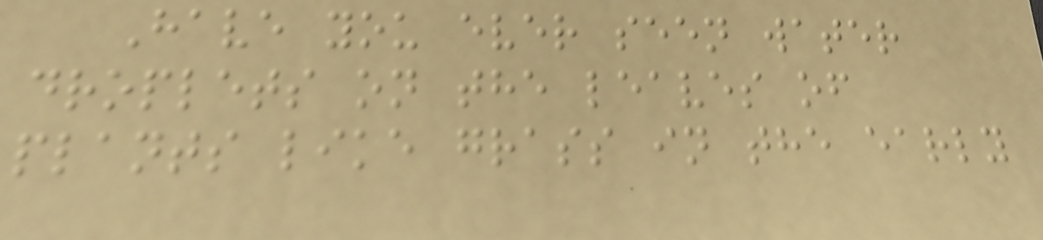Have you ever seen water
droplets on the leaves of
plants like grass in the early
